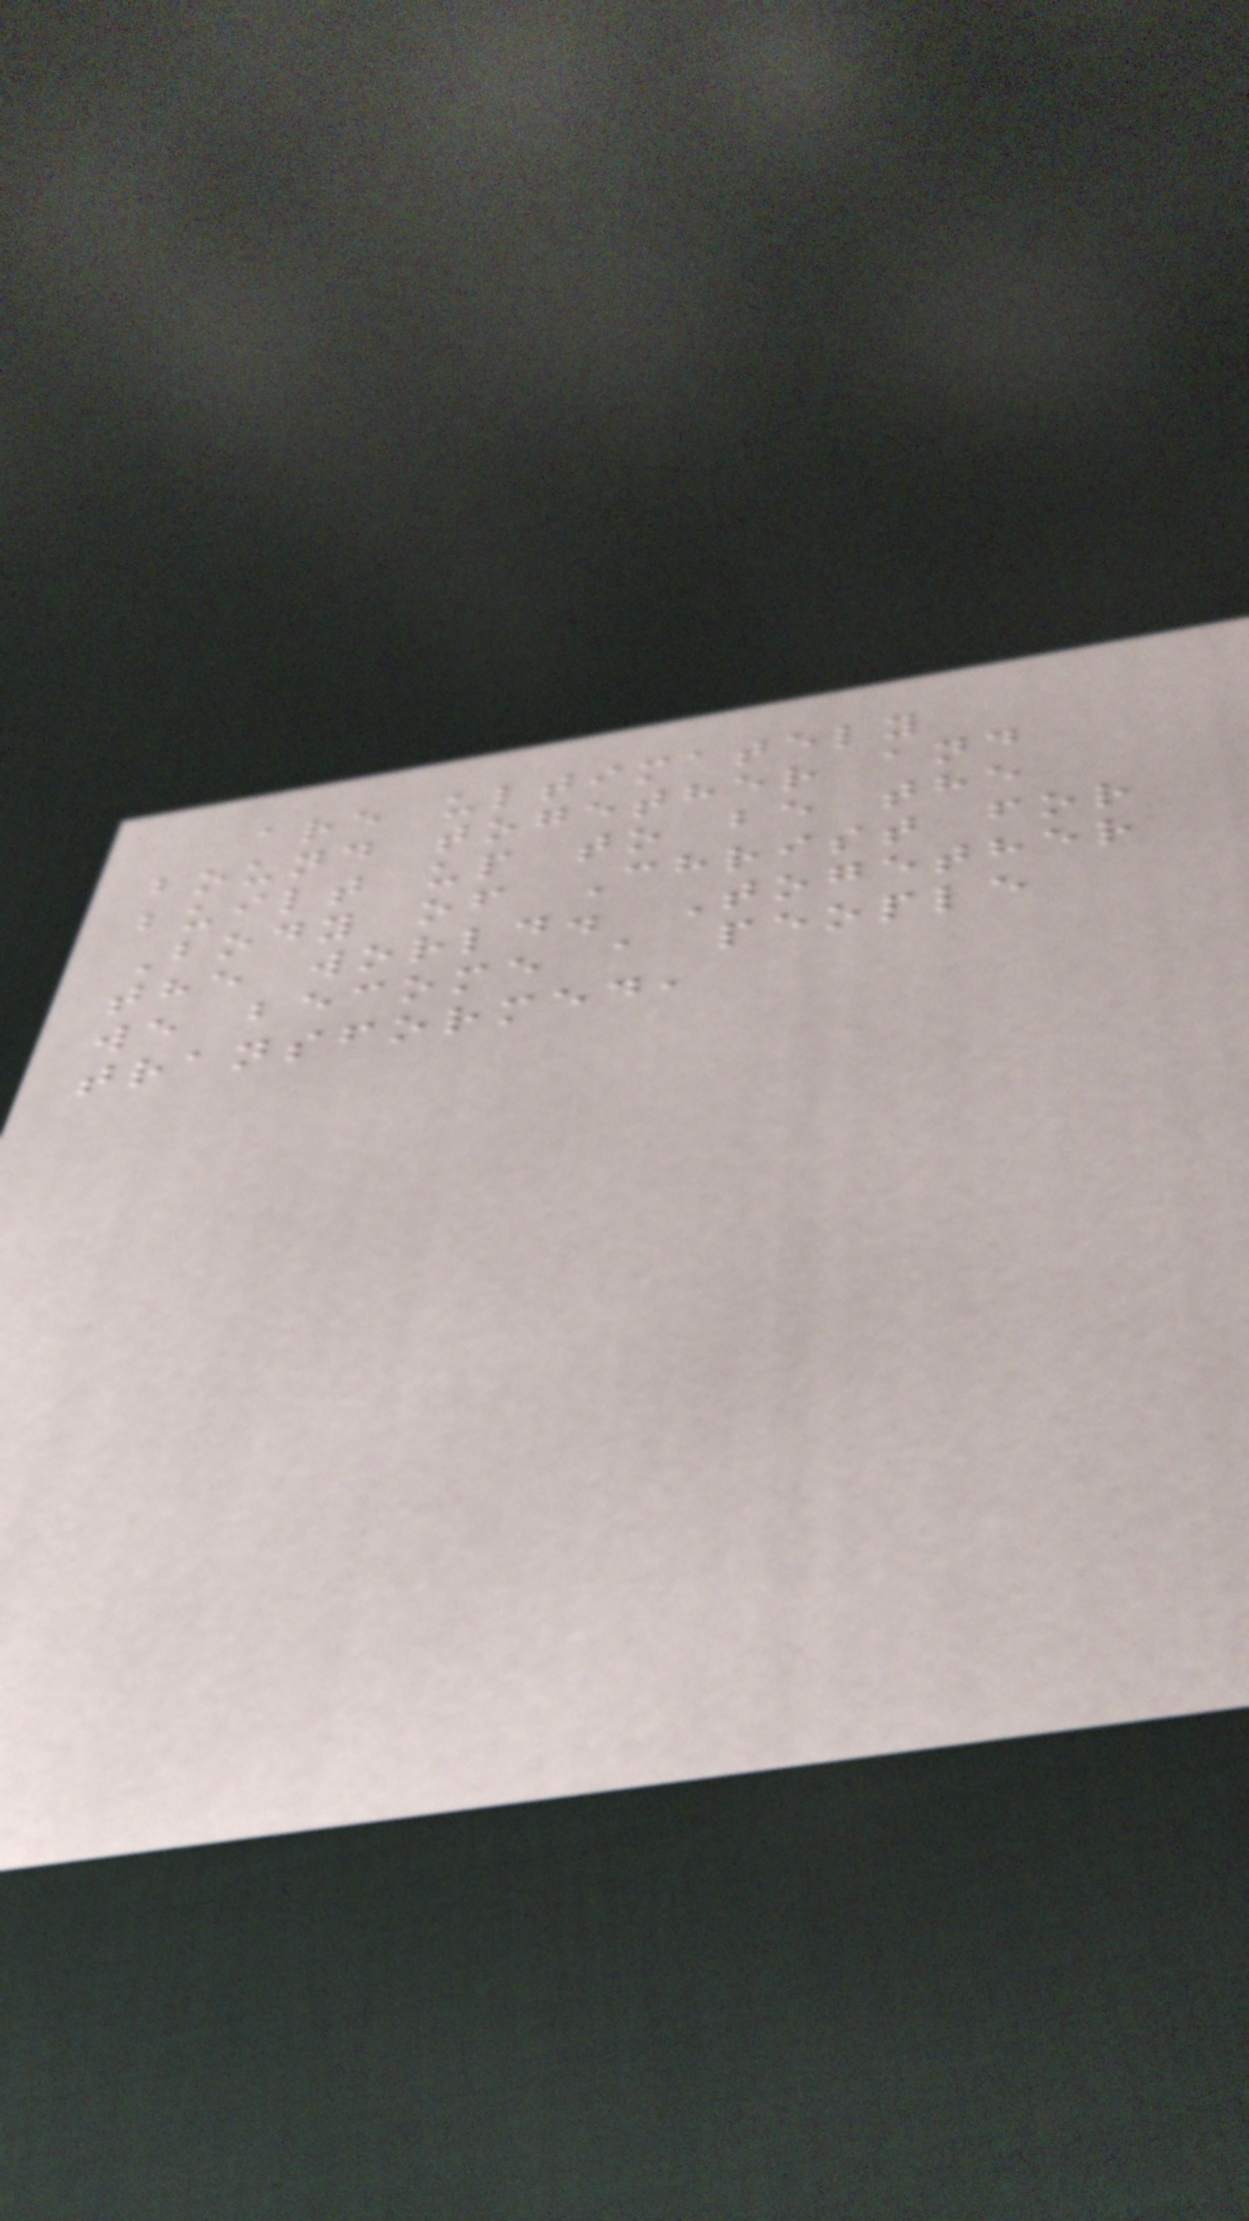are ultimately
bound together and
built up to be the
Body of Christ for
the world. Together
we become a people
transformed,
